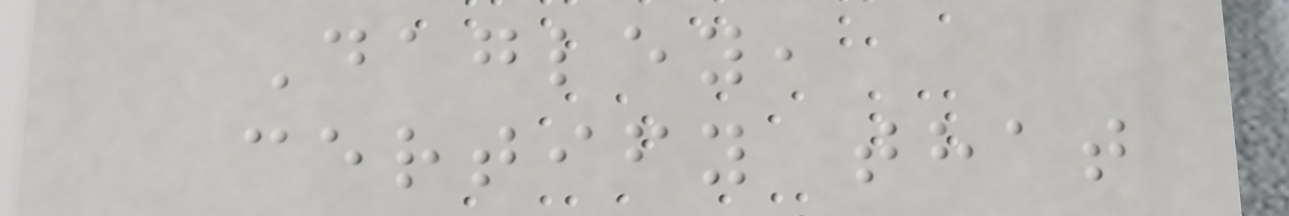Dagley,
certify that
